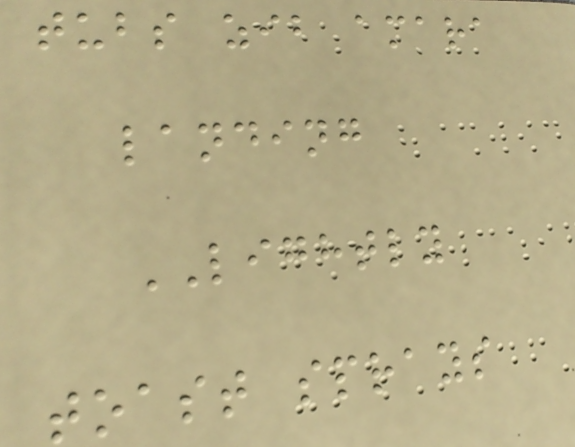tubs zib amara
landing
LIGHTLY
toast sprays
